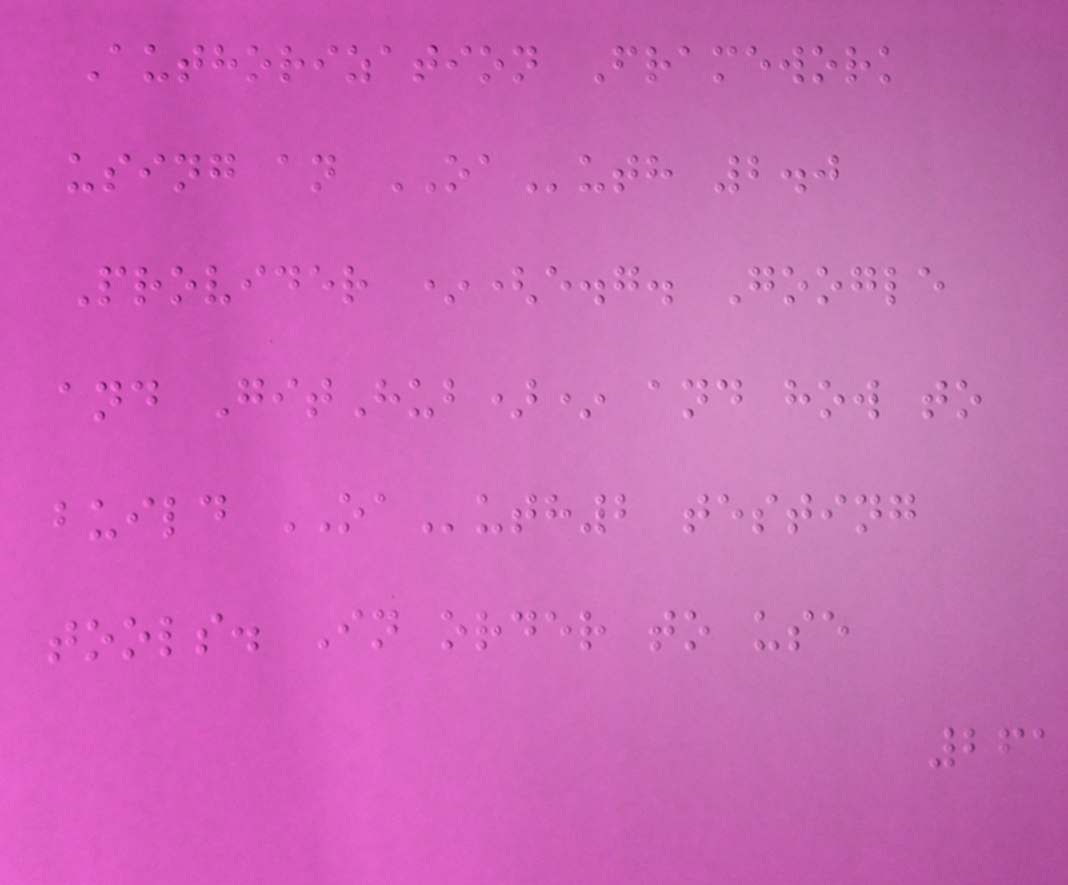Authorization Framework
using an OAuth 2.0
Provider *(e.g. Google
and GitHub)* and how to
build OAuth2 testing
tools. In order to use
261
